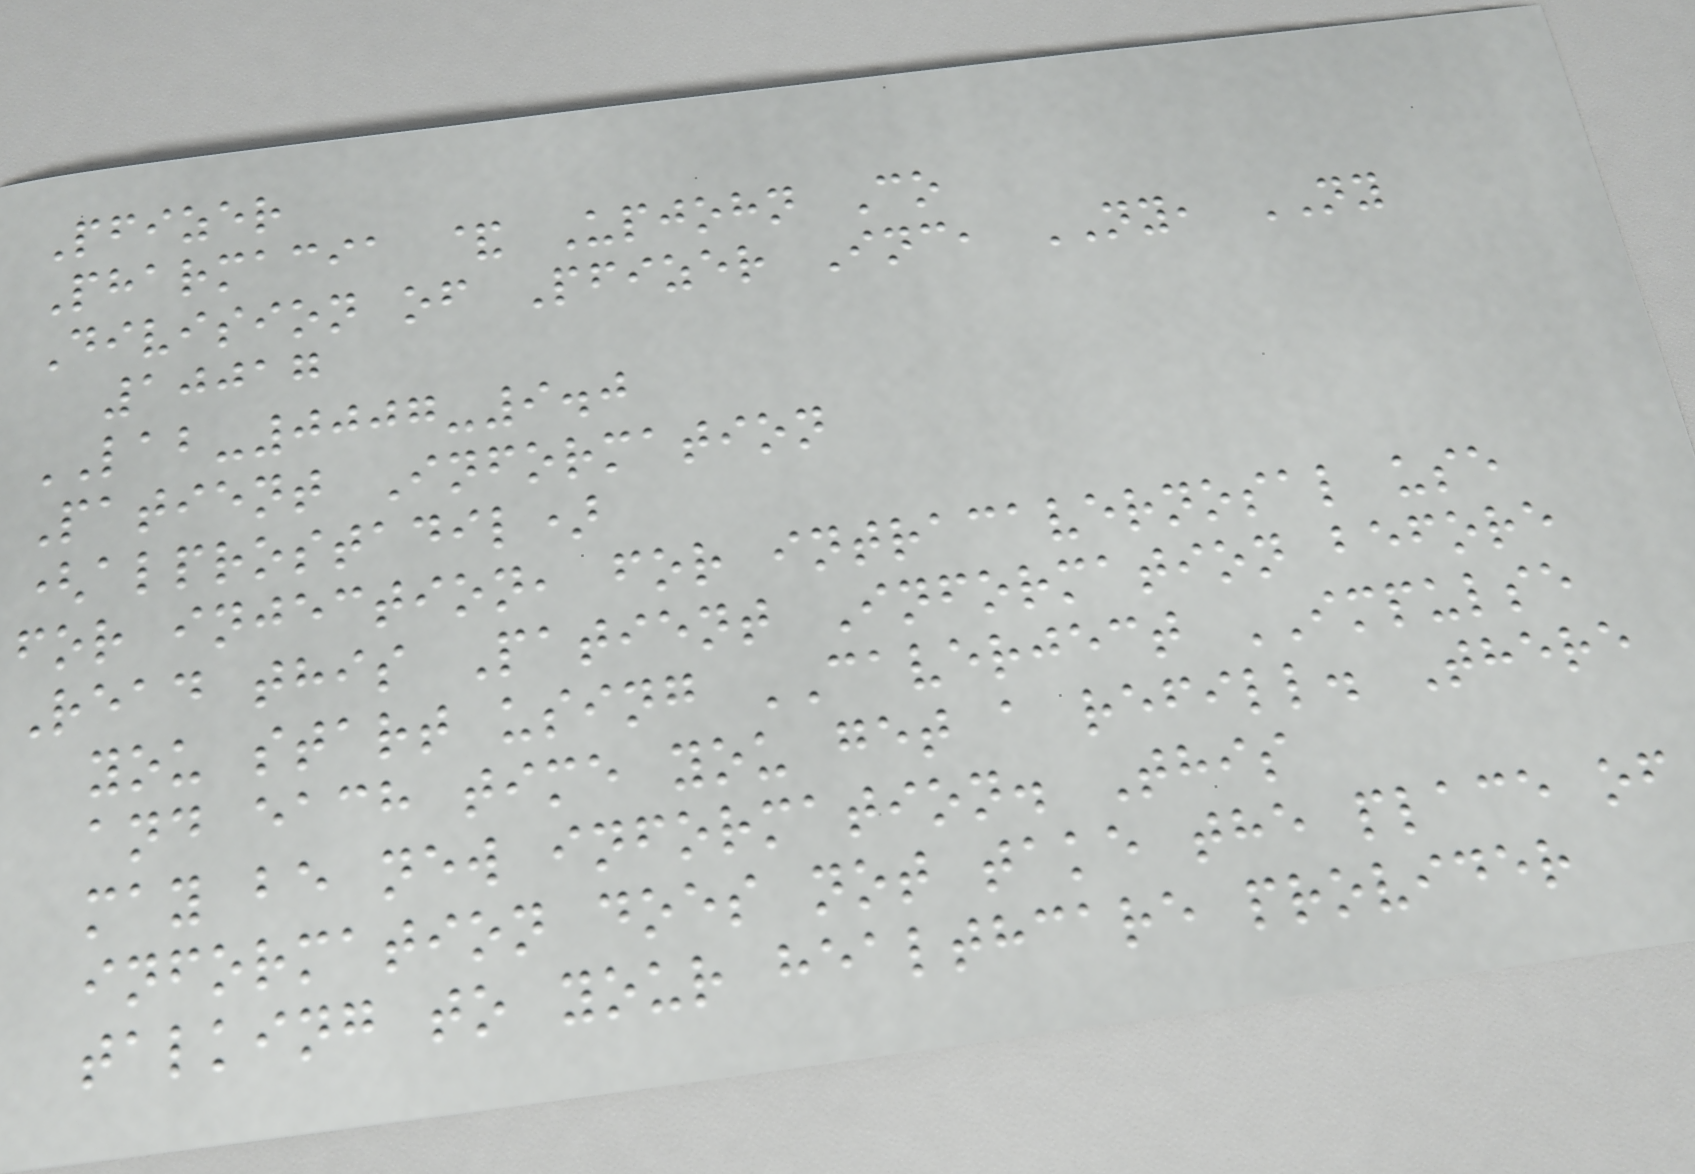Pfizer
Pharmacia & Upjohn Co
Division of Pfizer Inc, NY, NY
10017
LAB-0007-9.0
Patient Information
(alprostadil)
for injection, for intracavernosal use
Read this Patient Information before
you start using CAVERJECT IMPULSE
and each time you get a refill. There
may be new information. This
information does not take the place of
talking to your healthcare provider
